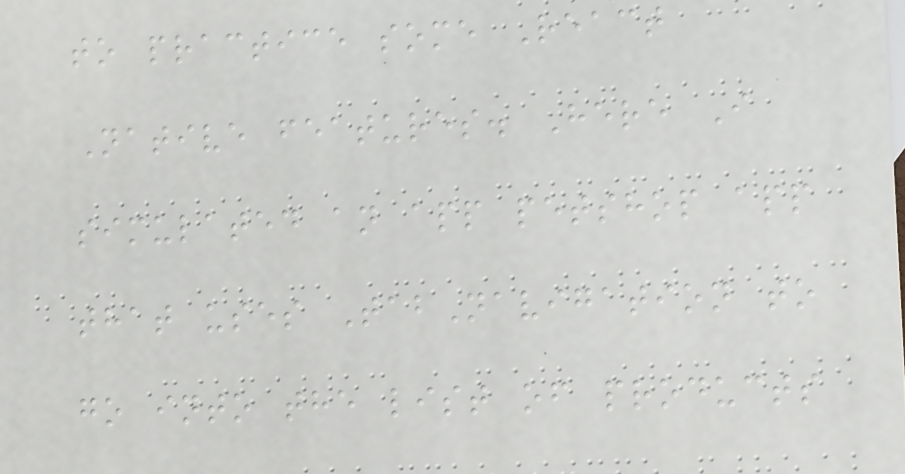to practice some React
Native features. Here I
simulated an app petshop app
that uses TabNavigation to
go into the list of products
